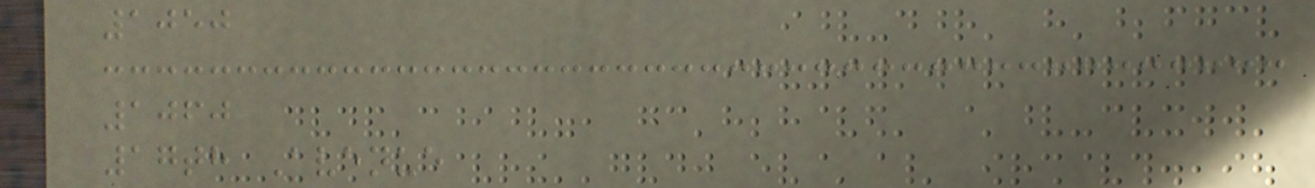1050
1060
17th Avenue
